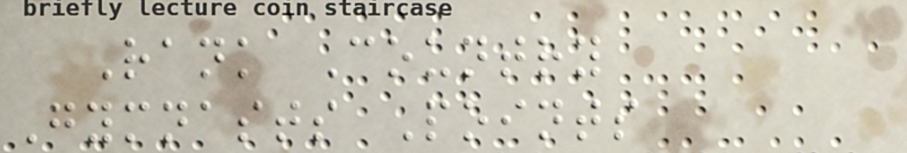Rank Country
Gymnasts Points
